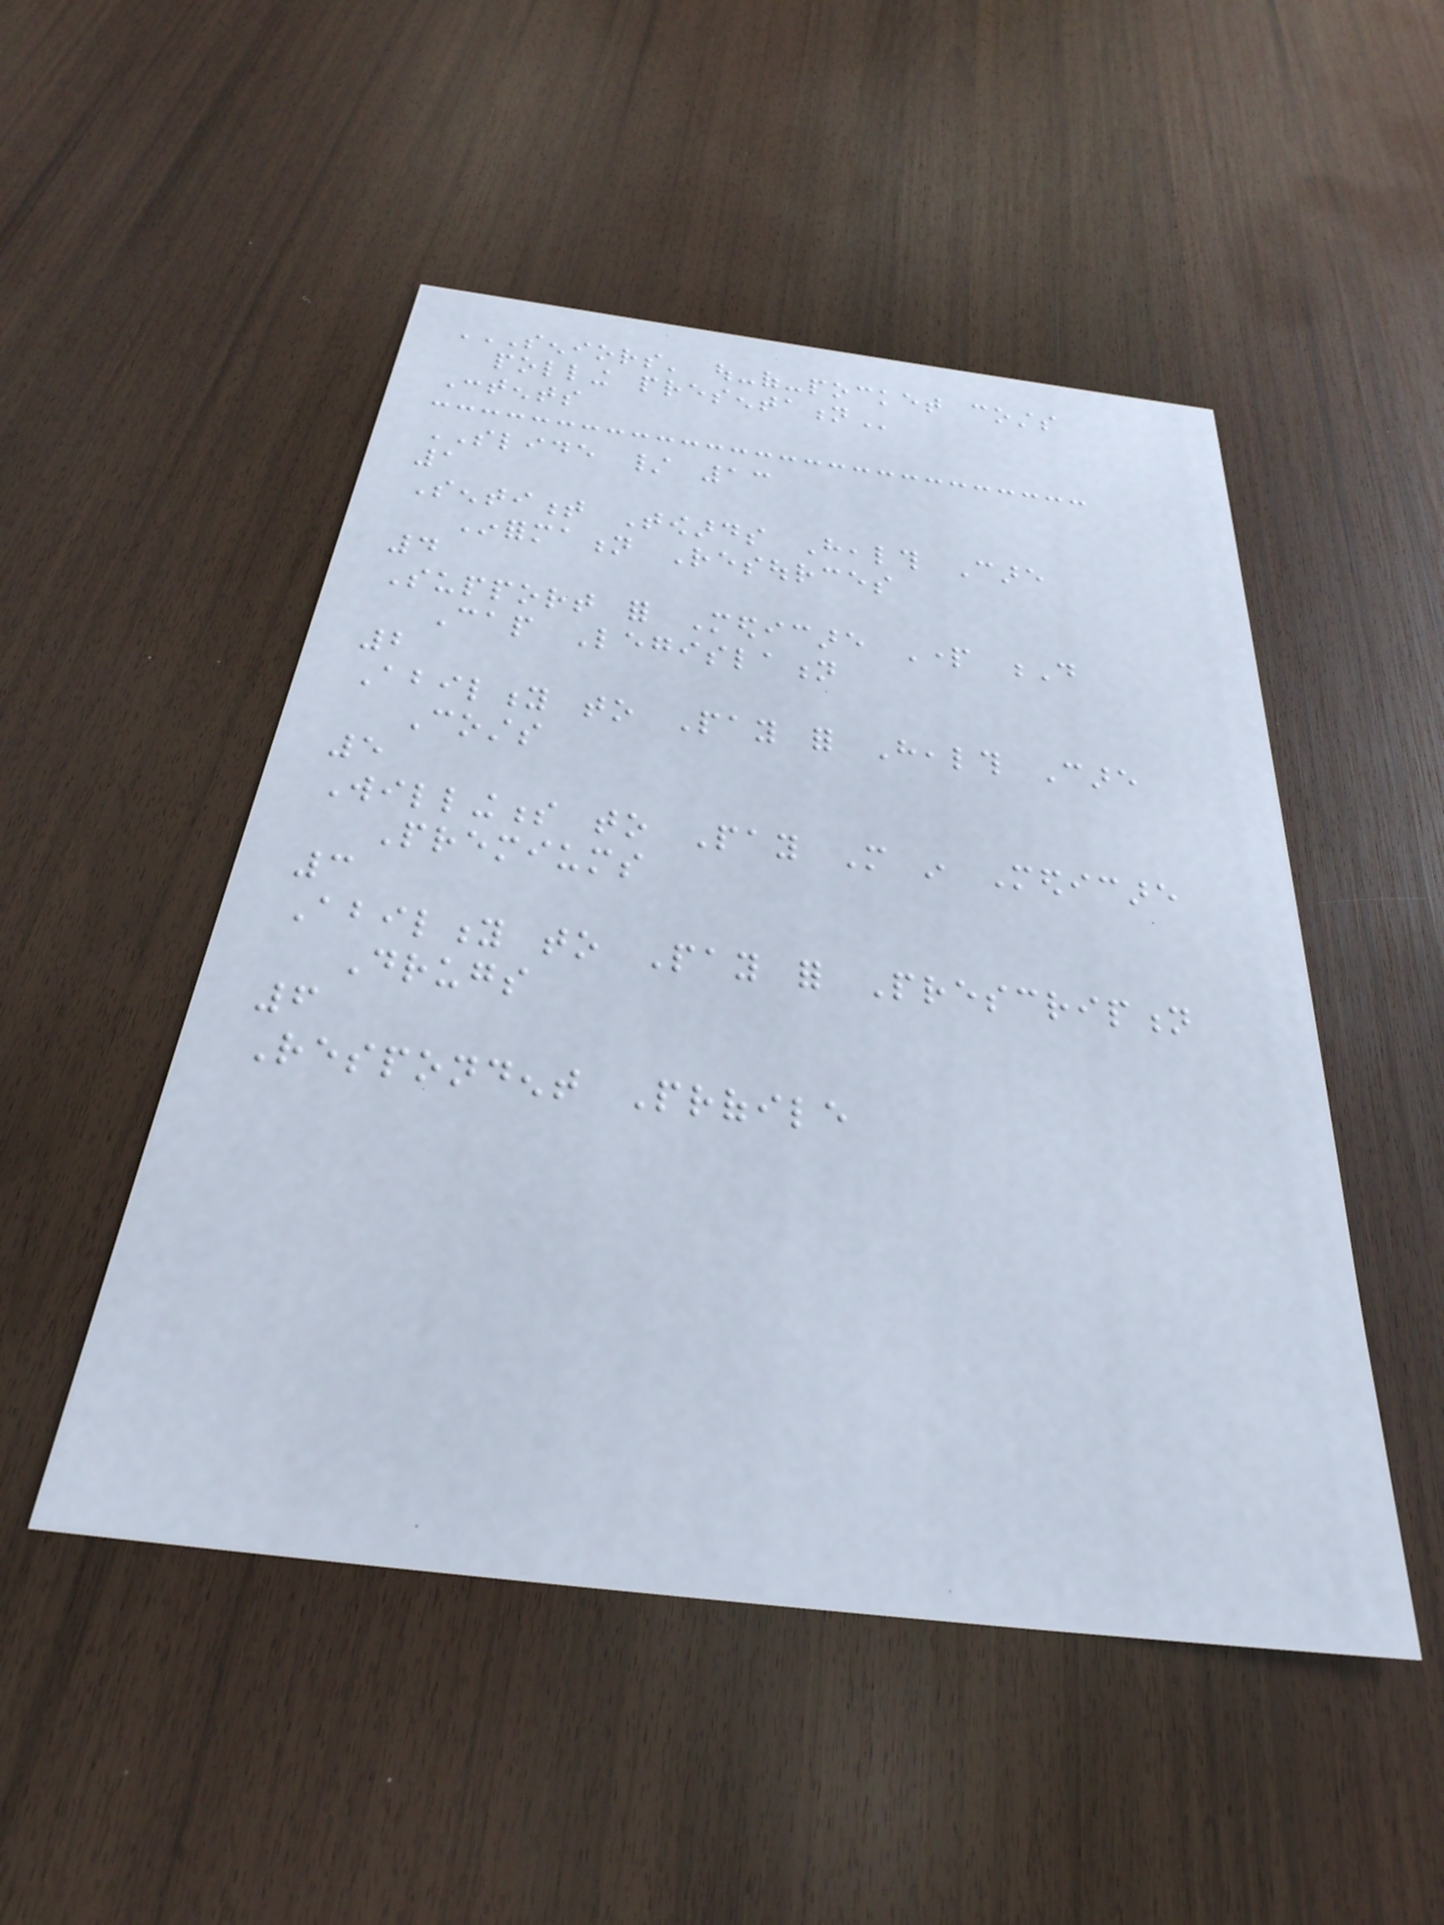SENIORS' OUT-OF-POCKET COSTS
POLLING PRESENTATION
Contents
SLIDE / 13
1
Sentiment Towards Health Care
Information Resources
4
Support for Medicare Part D
Cap Legislation
2
Ability to Pay for Health Care
Costs
5
Willingness to Pay More in Medicare
Premiums
3
Ability to Pay for Prescription
Drugs
6
Respondent Profile
